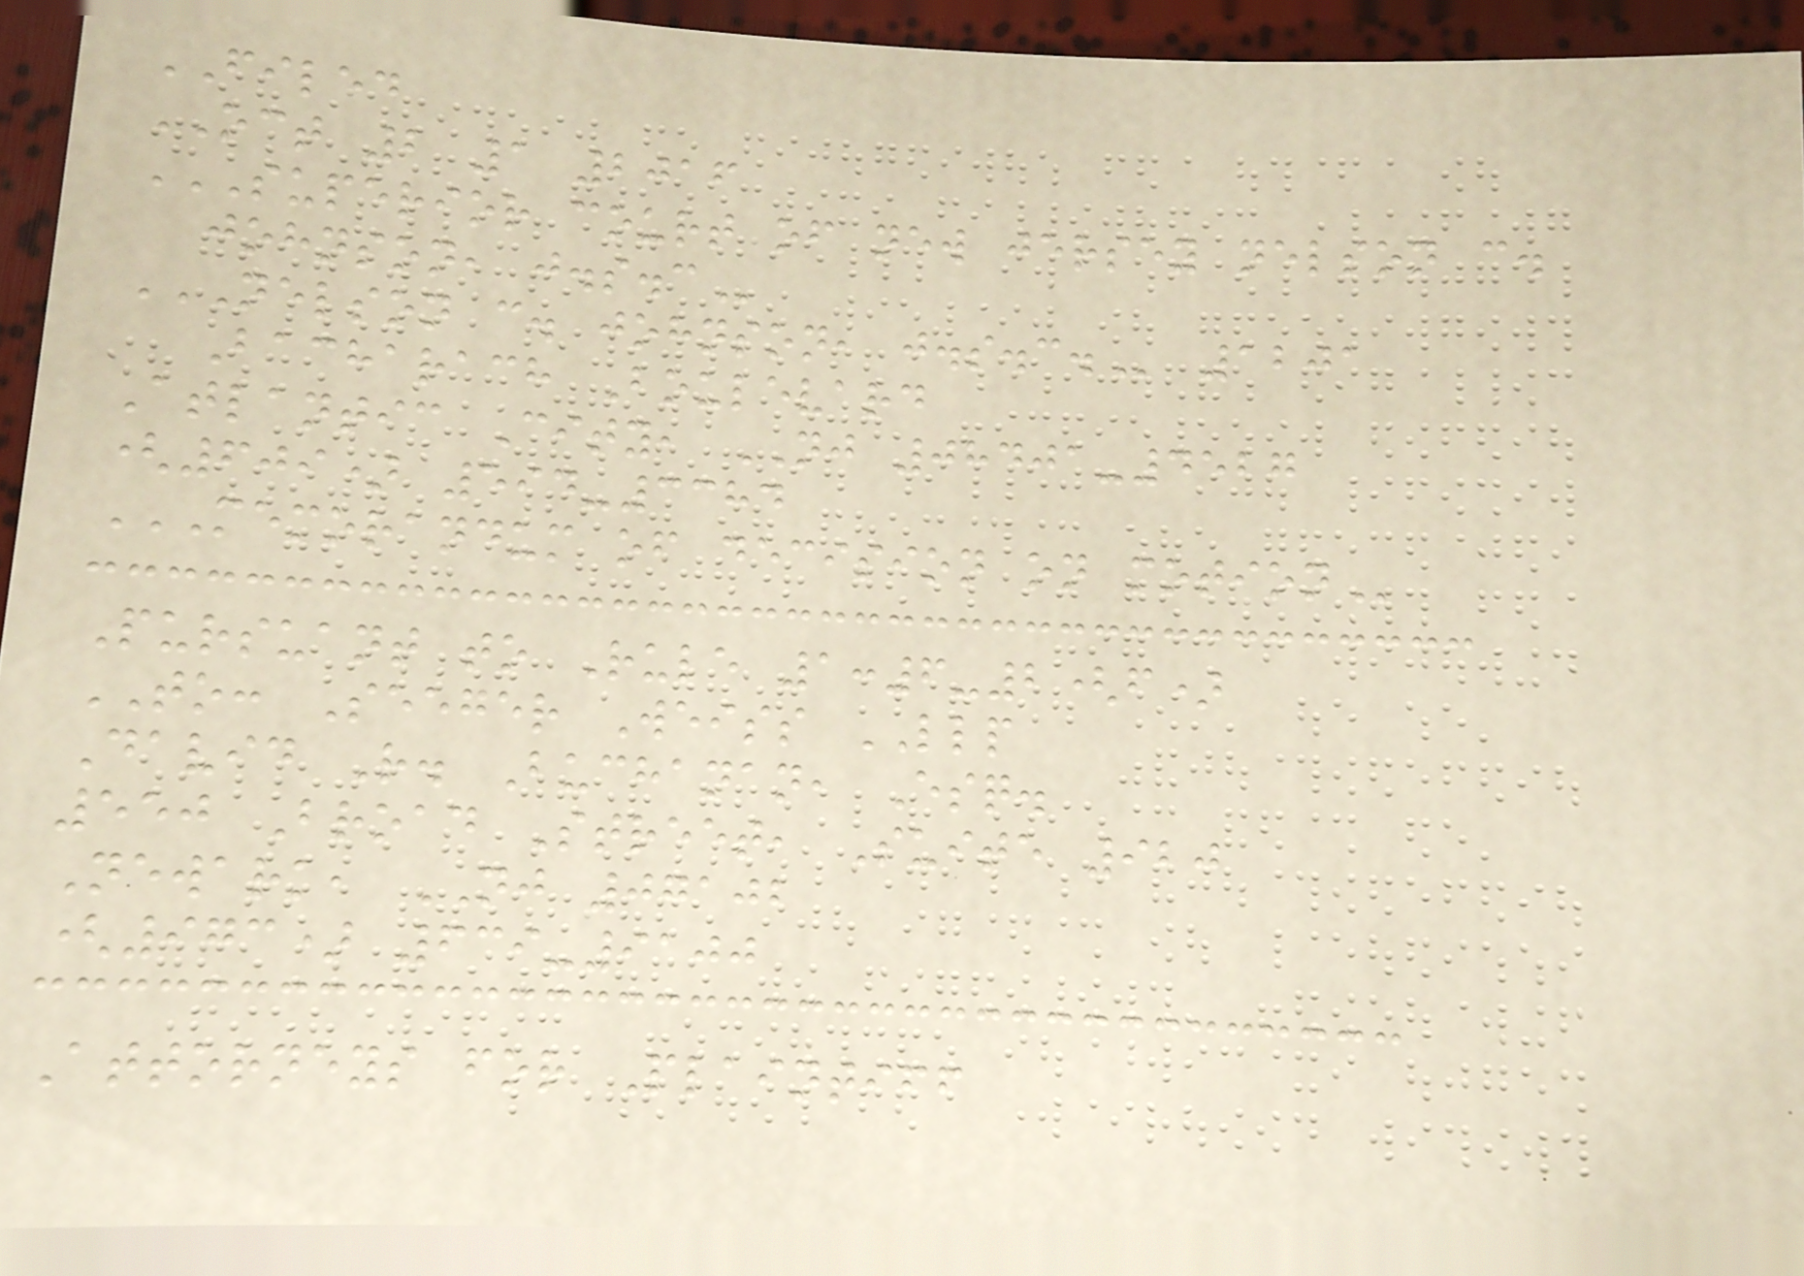FILED
OCT 2 1 2016
SUPERIOR COURT OF NEW JERSEY NELSON C.
JOHNSON, J.S.C
NELSON C. JOHNSON, J.S.C. 1201
Bacharach Boulevard
Atlantic City, NJ 08401-4527
(609) 594-3384
MEMORANDUM OF DECISION ON MOTION
Pursuant to Rule 1:6-2(f)
TO: Seeger Weiss LLP
David R. Buchanan, Esq.
550 Broad Street, Suite 920
Newark, NJ 07102
(973) 639-9100
Attorneys for Plaintiff
